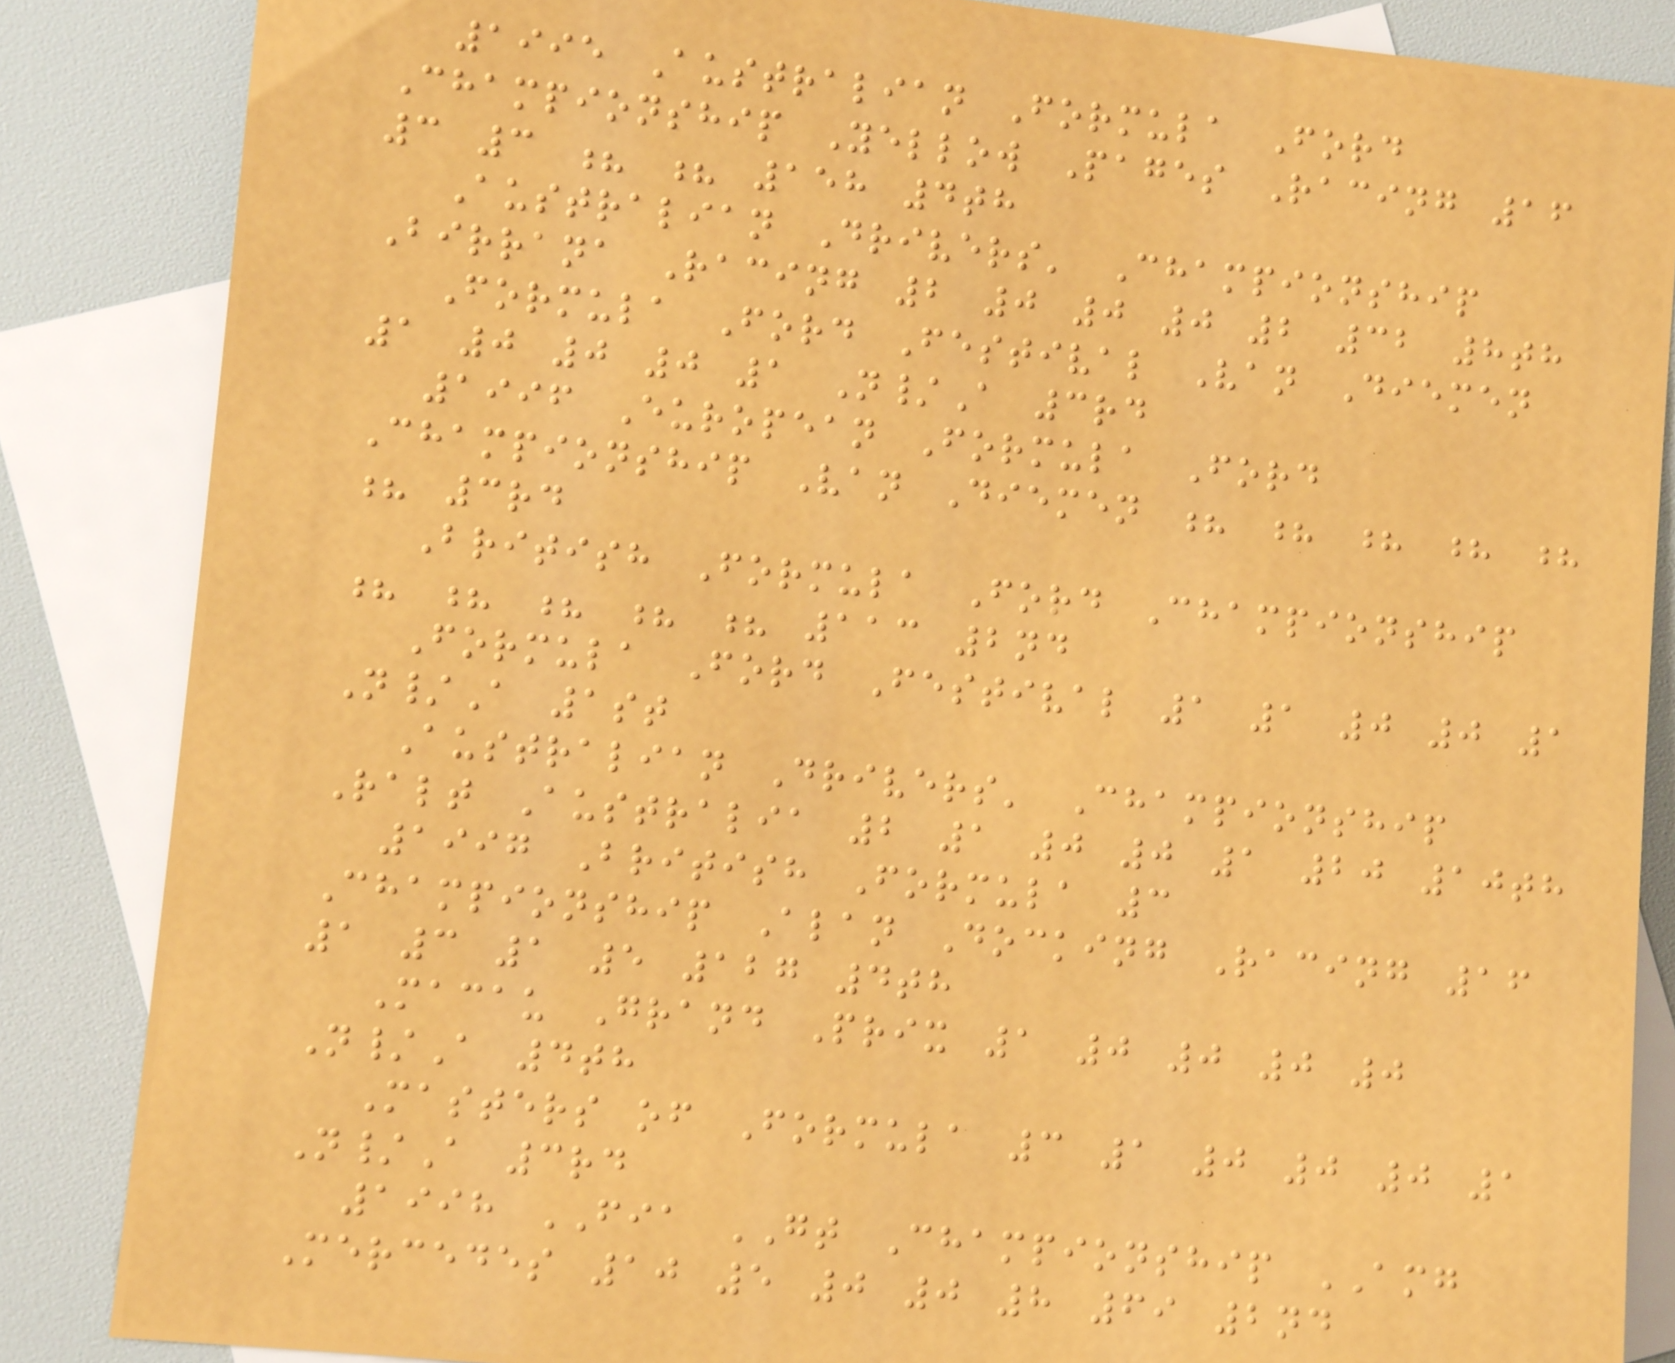1995 Australian Formula Ford
Championship Yellow Pages Racing 16
3 3 ? ? 158 4th
Australian Drivers' Championship
Birrana Racing 2 0 0 0 2 32 8th
Formula Ford Festival Van Diemen
1 0 0 0 1 N/A 3rd
1996 European Formula Ford
Championship Van Diemen ? ? ? ? ?
? 3rd
British Formula Ford Championship
? ? ? ? ? 113 2nd
Formula Ford Festival 1 1 0 0 1
N/A 1st
Australian Drivers' Championship
Ralt Australia 2 1 0 0 1 20 10th
1997 British Formula 3
Championship Alan Docking Racing 16
1 3 1 5 127 4th
Macau Grand Prix 1 0 0 0 0
N/A 4th
Masters of Formula 3 1 0 0 0 1
N/A 3rd
1998 FIA GT Championship AMG
Mercedes 10 5 0 0 8 69 2nd
